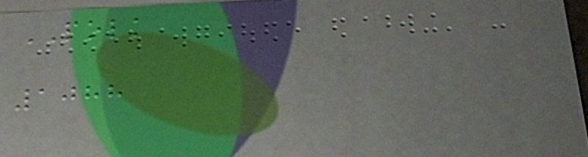POLK
1088
